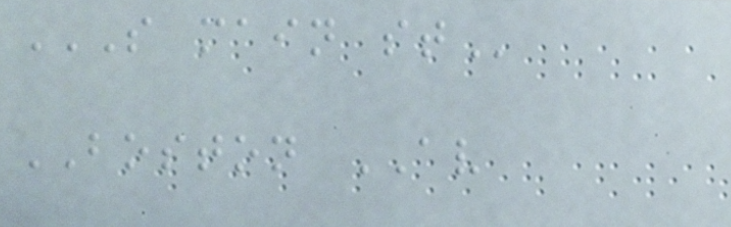S MAIN ST
BOSTON AV
